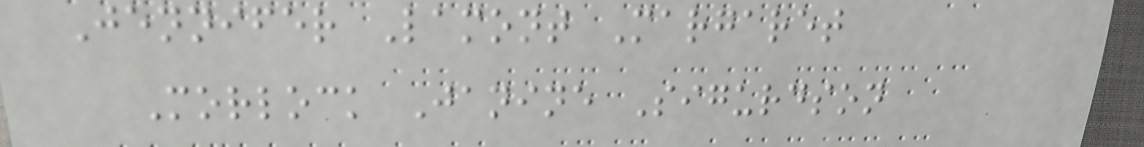Jennifer Lamont Margaret
Morlock Janine Sigurdson
